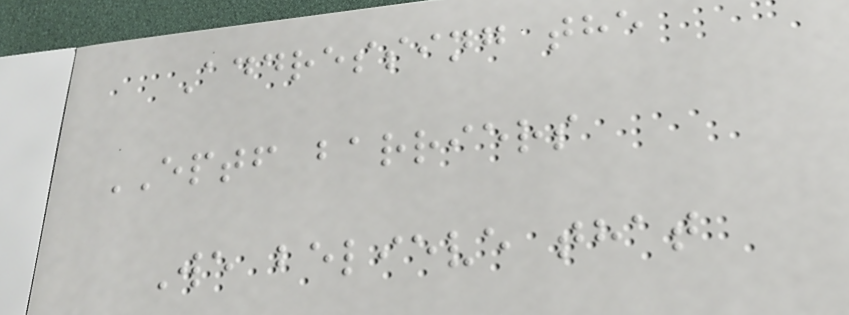Addressing the
EPTF barriers
We believe that
